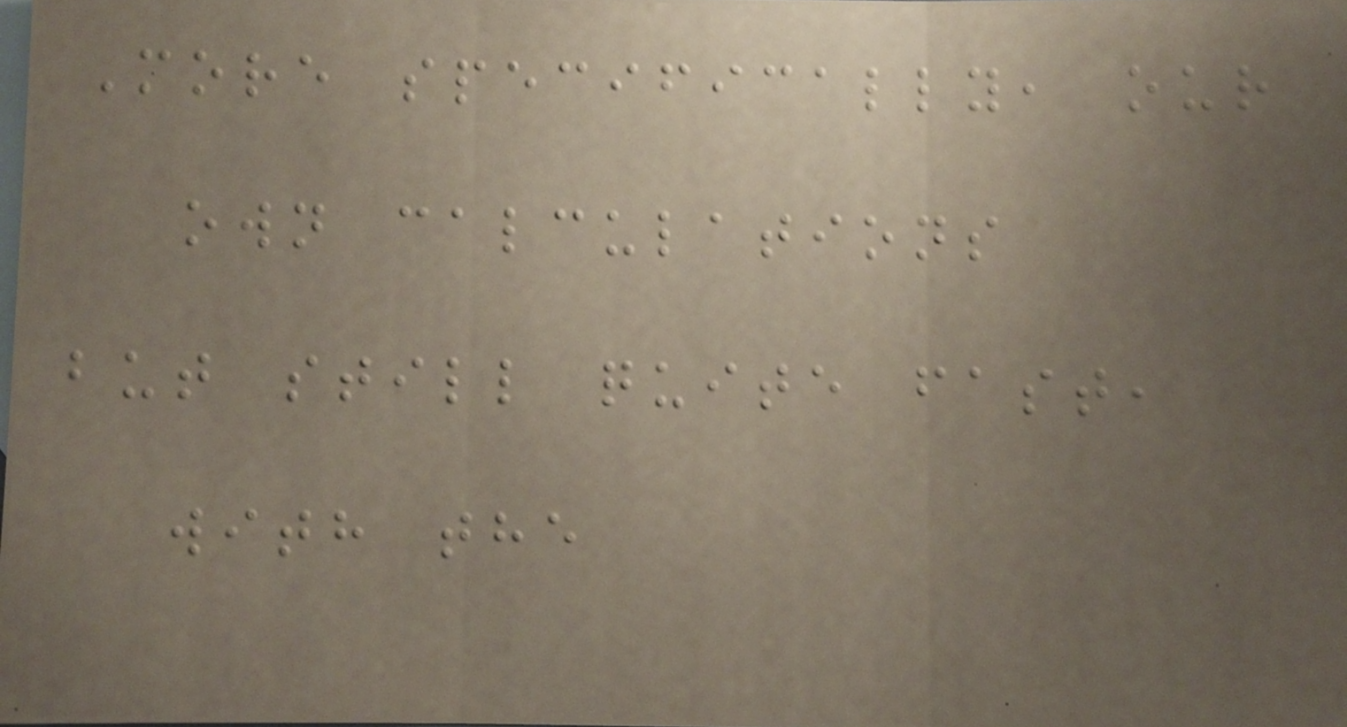More specifically, our
own calculations
but still quite fast,
with the
